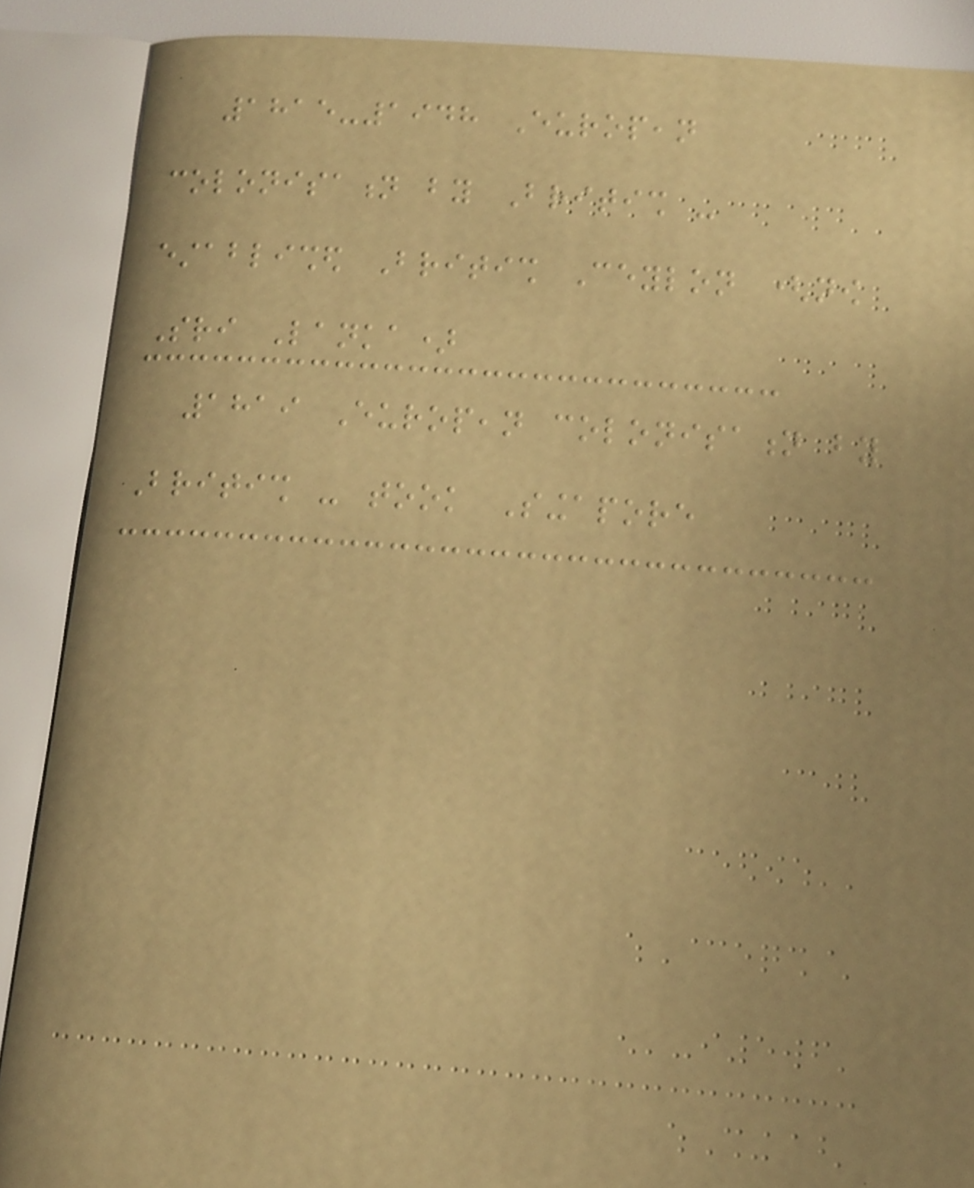1815-1948 European
colonisation by British -
established British Ceylon (now
Sri Lanka)
1819 European colonisation by
British - took Singapore
